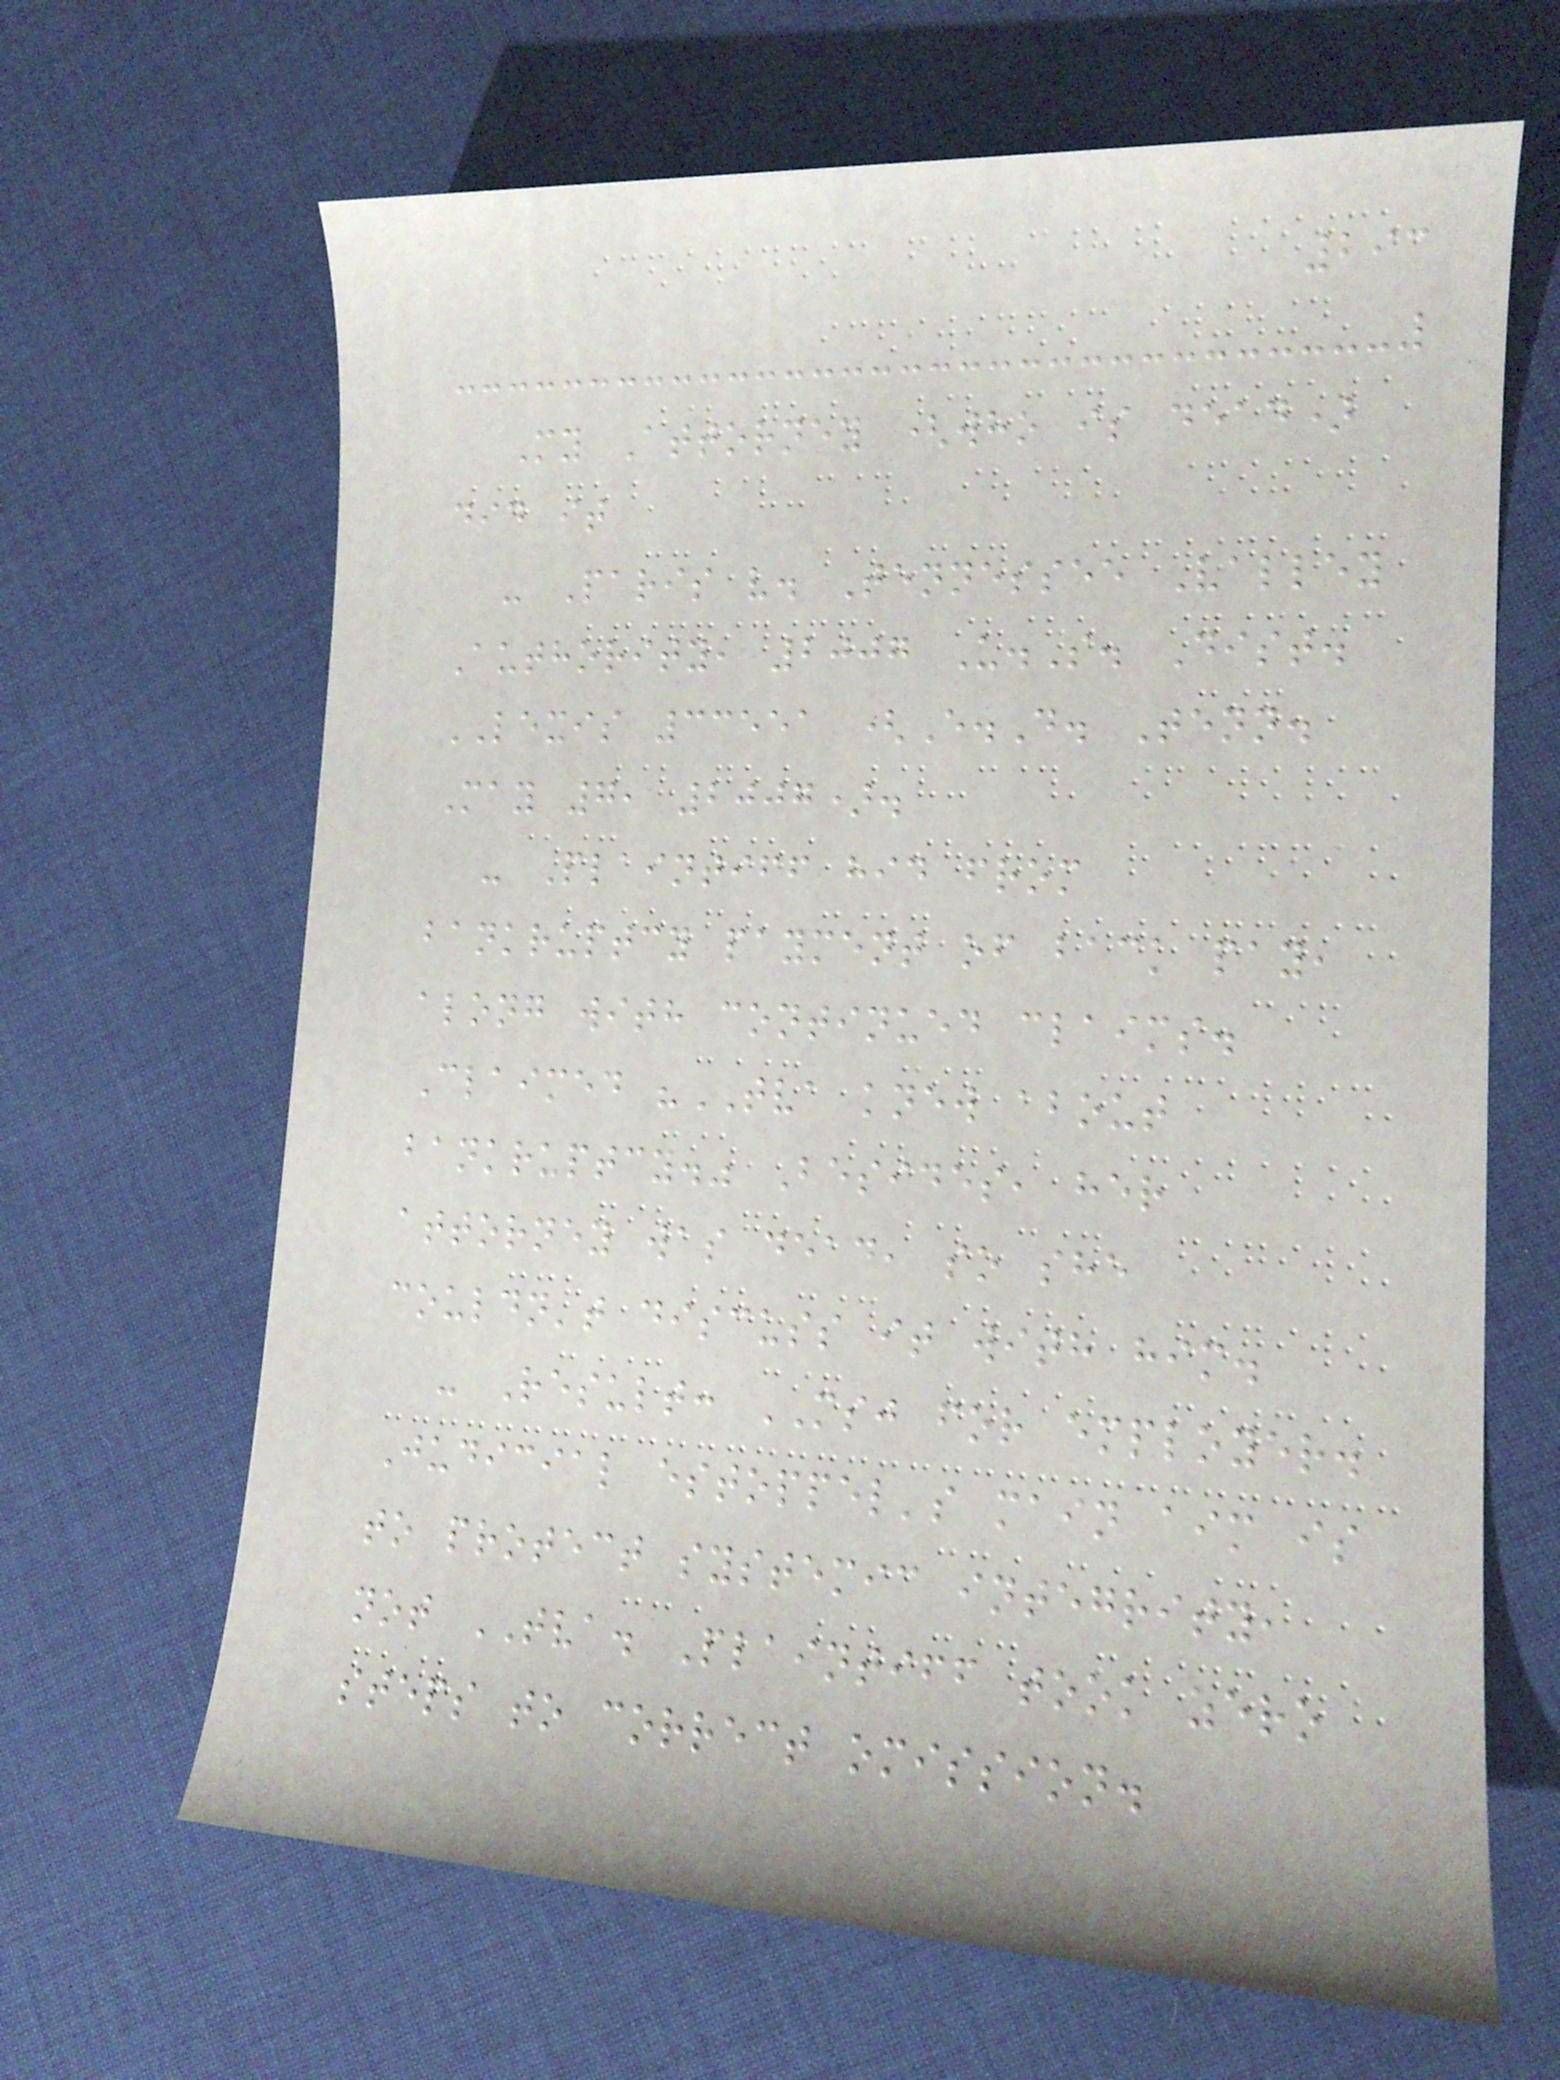293
My Attorney (who is dead)
did it
- Paris v. Tennessee Valley
Authority, 2007 U.S. Dist.
LEXIS 33551 (E.D. Tenn.
May 7, 2007).
- Plaintiff hid from
bankruptcy payment of back pay,
along with continued claims.
Claimed "TVA knew about
bankruptcy." Besides, her
attorney was dead, so she
couldn't discuss it with him.
- Result: MSJ for employer.
Judicial estoppel's main aim is
to protect systemic integrity,
not TVA. Plaintiff took zero
steps to correct omission.
